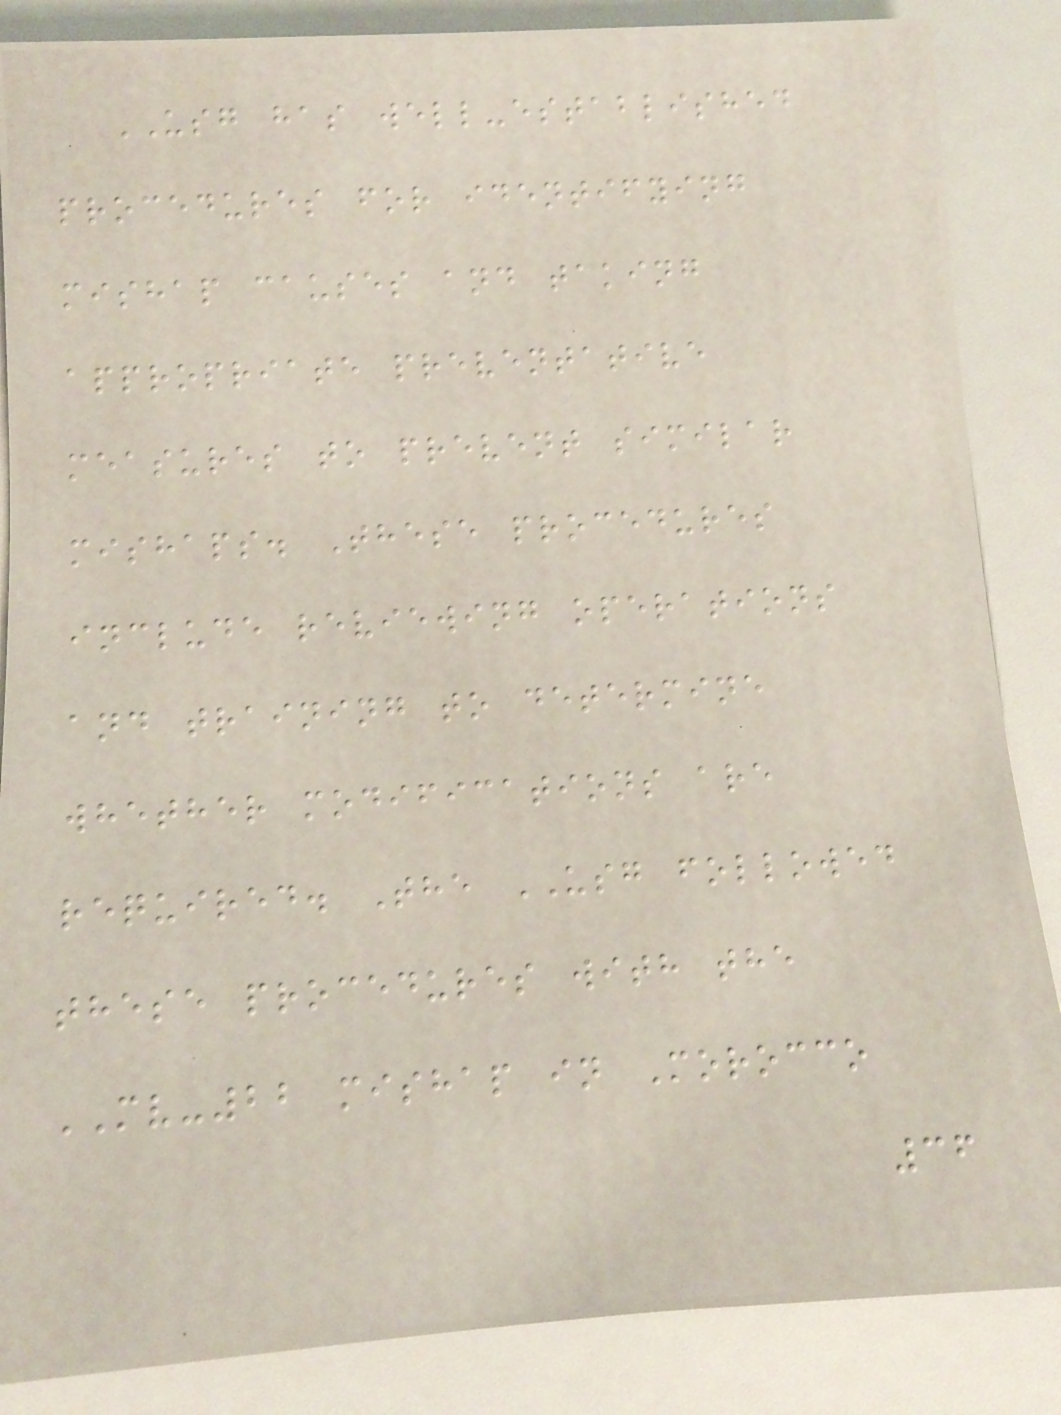USG has well-established
procedures for identifying
mishap causes and taking
appropriate preventative
measures to prevent similar
mishaps. These procedures
include reviewing operations
and training to determine
whether modifications are
required. The USG followed
these procedures with the
MV-22 mishap in Morocco
36
